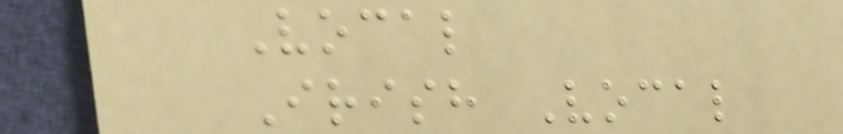Vocal
Irish Vocal
